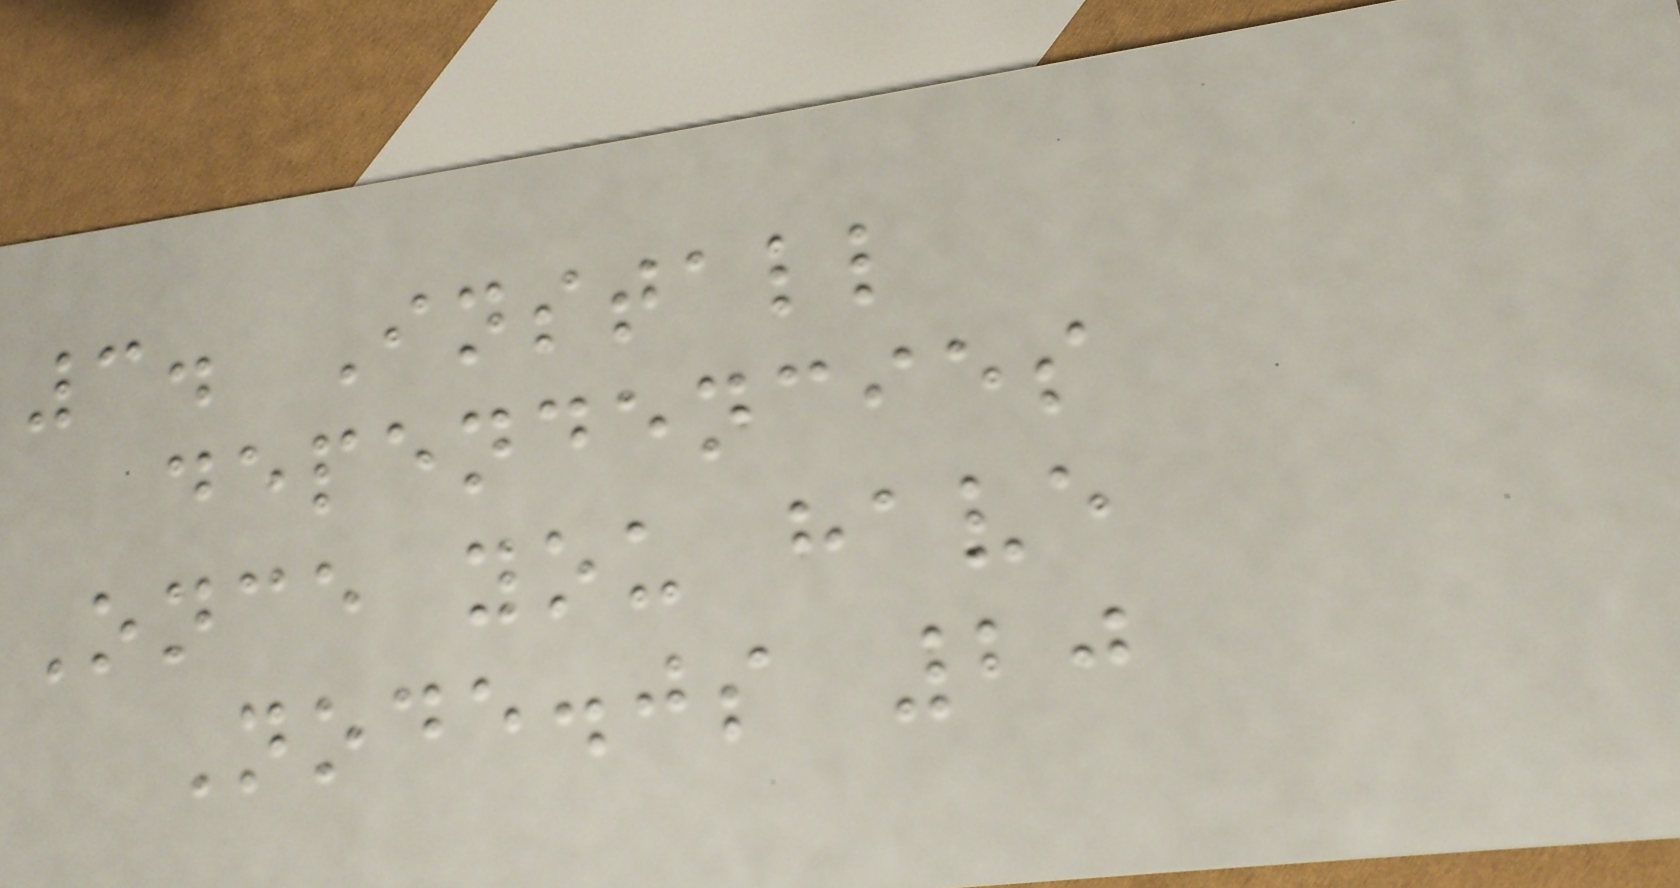3. Install
dependencies
Once you have
Node.js 20
